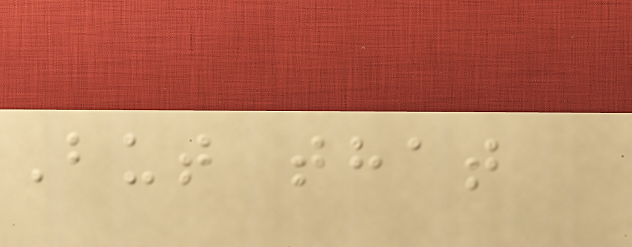But that
